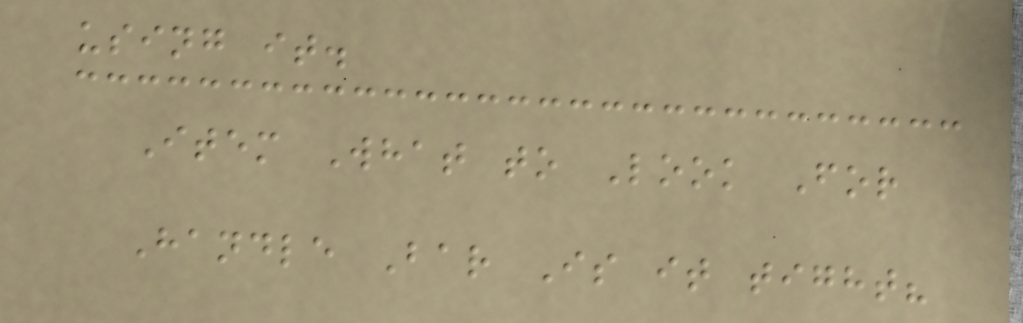using it.
Item What to Look For
Handle Bar Is it tight?
